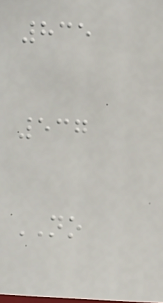835
537
NO
